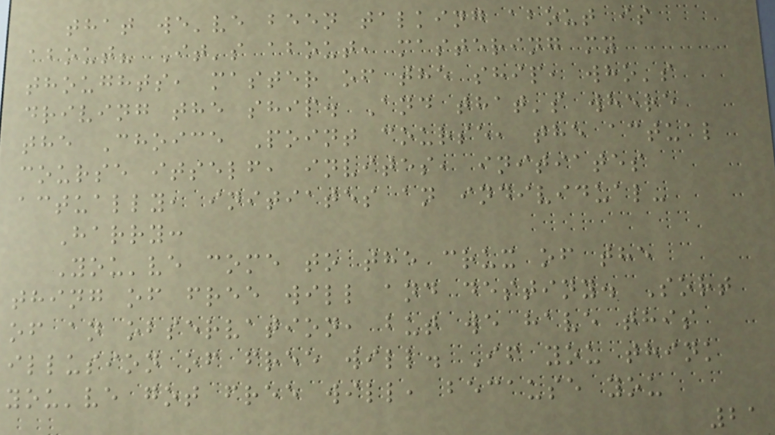that we've been talking about is
about? It's about, mastering my
thoughts, master of the ship, who's
driving the ship. And that's where
the Choice Point course, the actual
course itself, invites, initiates
actually, initiates an individual-
Harry:
You've come to the crux of the
thing of free will and destiny. Sort
of an observation, but we have this
illusion of free will. If you think
you've got free will, because you
21
